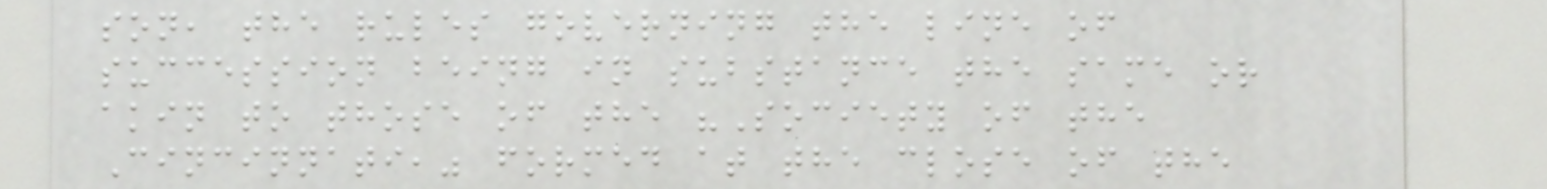son, the rules governing the line of
succession being in substance the same or
akin to those of the "Society of the
Cincinnati," formed at the close of the
